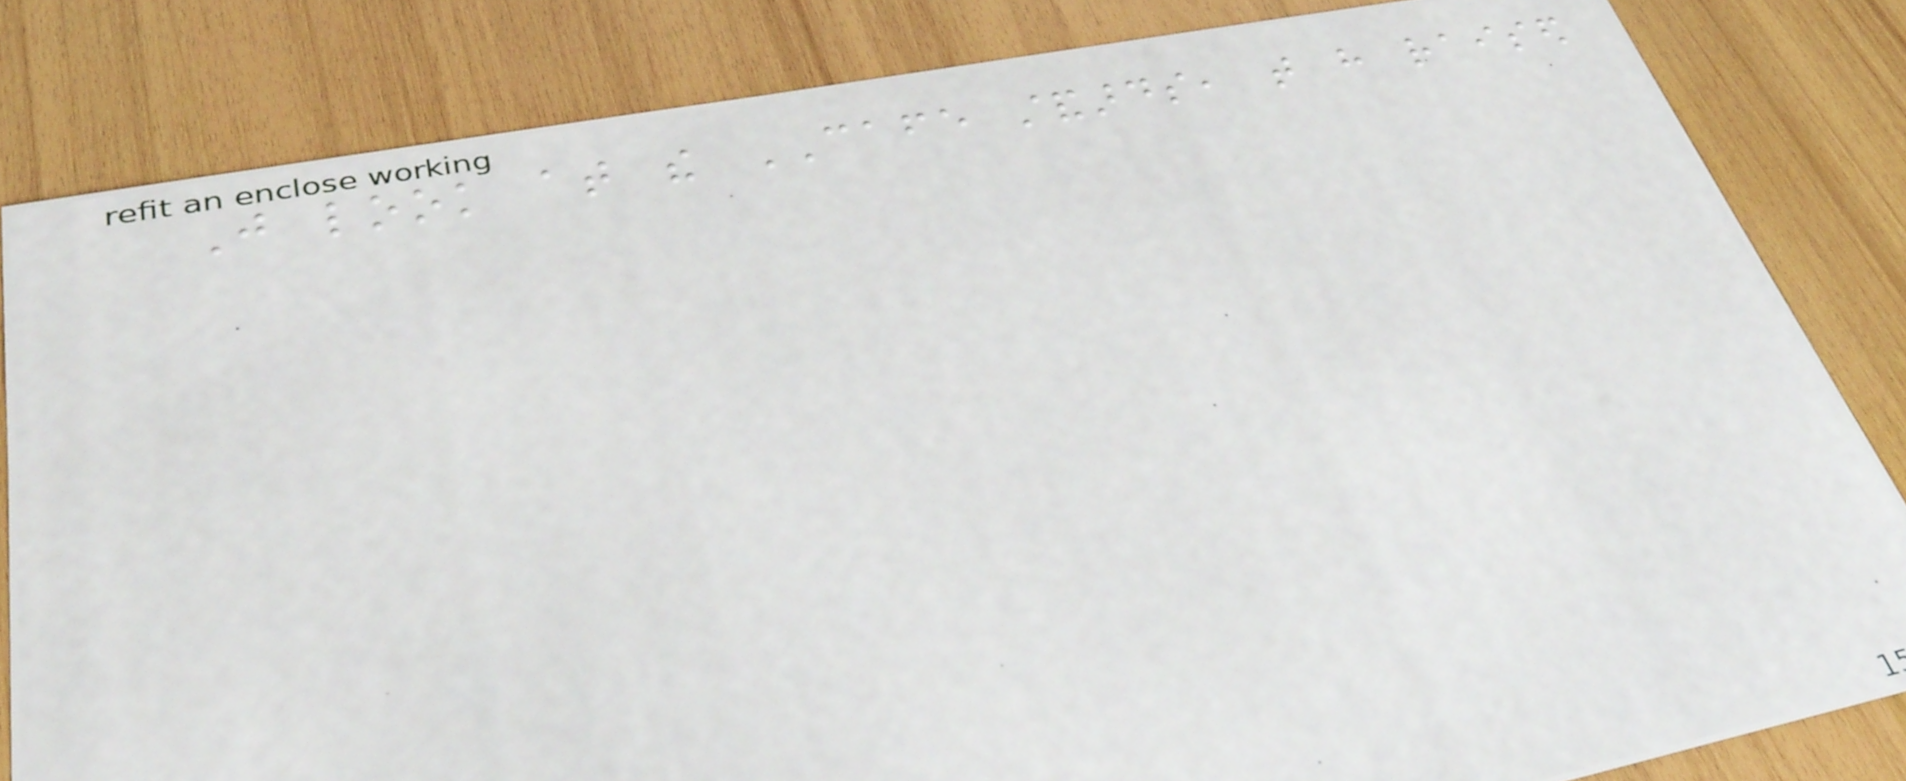Just look at the CAFE standards, that have raised
